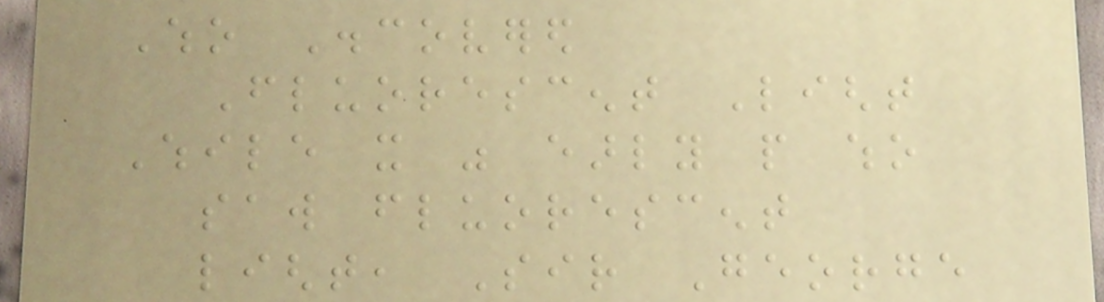Who Discovered
Fluorescent Light
While it was early people who
saw fluorescent
light, Sir George
